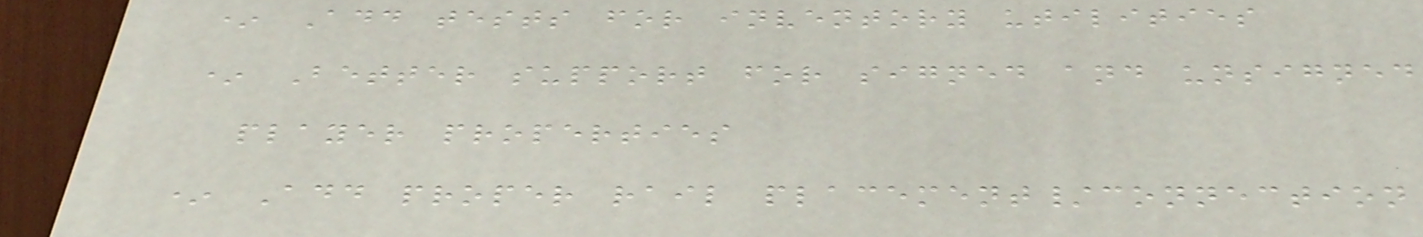* Add tests for inventory utilities
* Better support for signed and unsigned
player properties
* Add proper rail placement/connection
